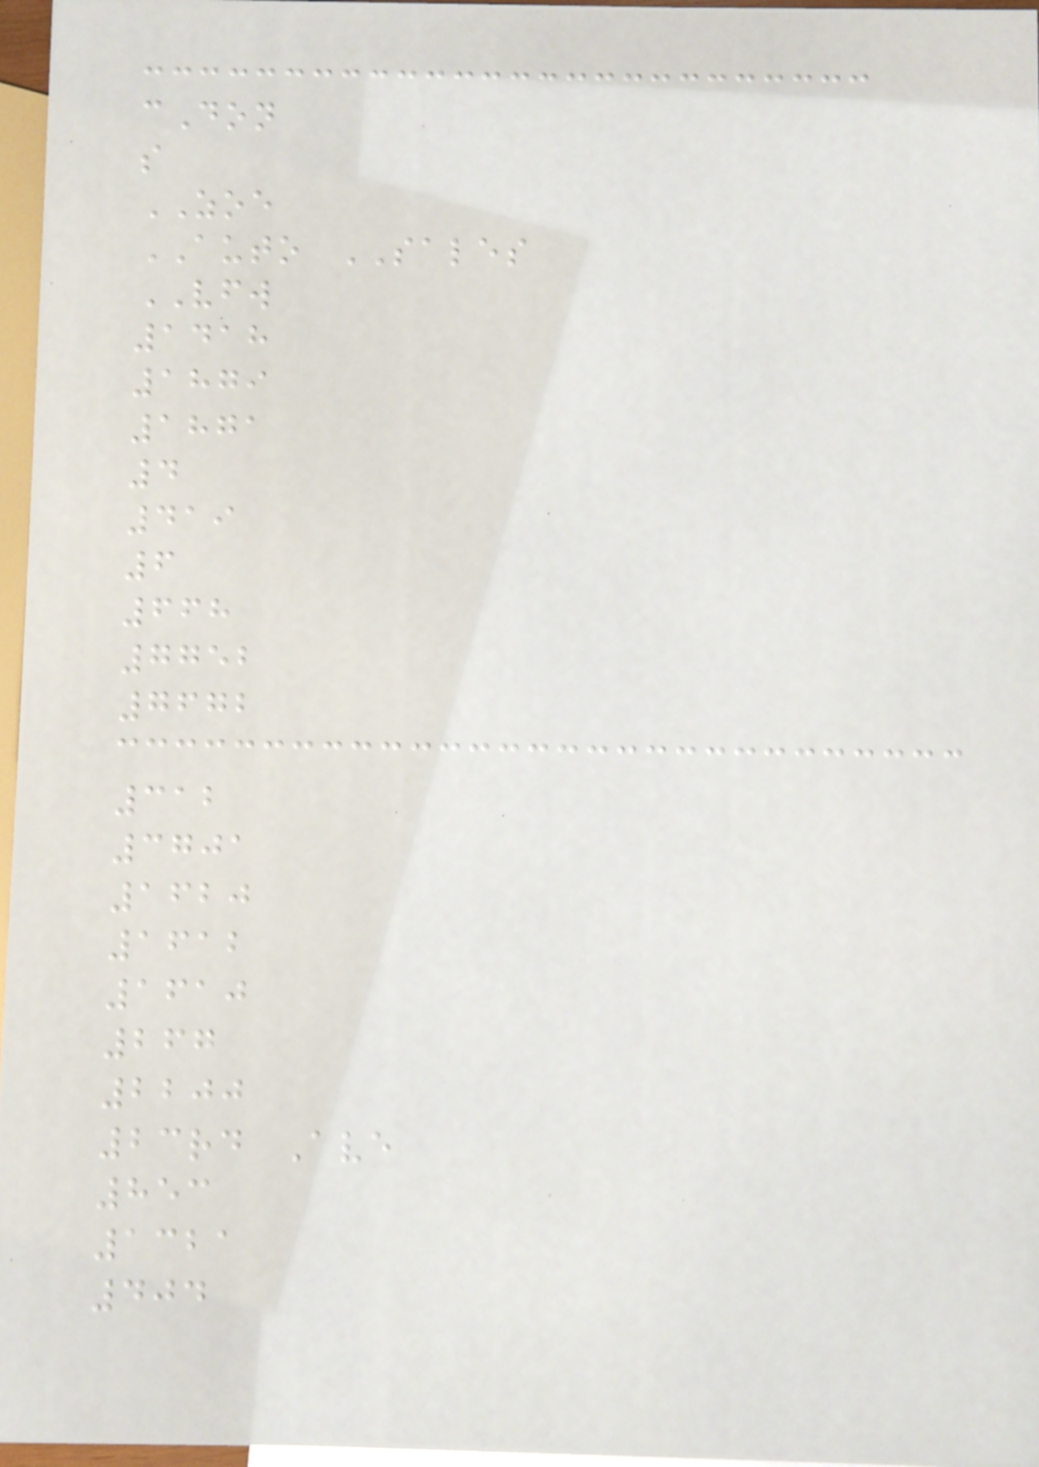cDon
s
ZOE
AUTO SALES
VFW
1418
1879
1871
4
419
6
668
7752
7672
312
3701
1620
1612
1610
267
2200
23rd Ave
853
1321
404
